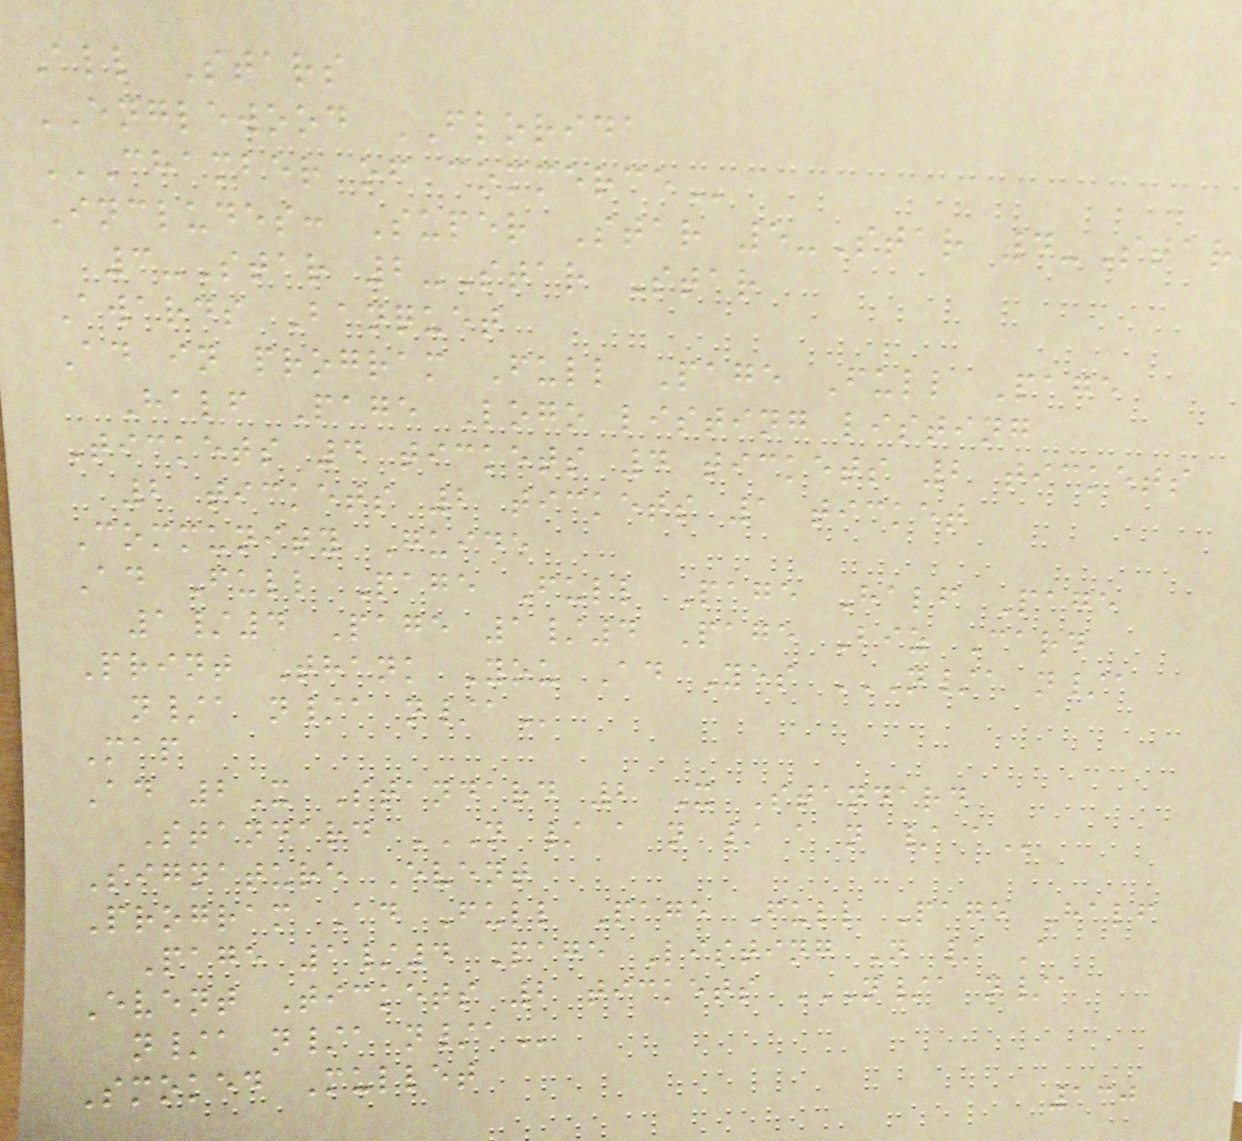All Stars
ENGLEWOOD FLORIDA
CHAMBER OF COMMERCE
Includes: Super Star 5-Star 4-Star
3-Star 2-Star Star
Awards Banquet
Ad in program Full Page Full Page
Half Page Logo listing listing
Tickets 4 tickets 4 tickets 2 tickets
2 tickets 2 tickets 1 ticket
Community Guide
Ad Full Page Full Page Half Page
1/4 Page 1/4 Page Biz Card
Print Thank You Ad Yes N/A N/A
N/A N/A N/A
Map
Ad 2X Standard 2 X Standard
Standard N / A N / A N / A
Signature Event
Program Ad Full Page Full Page Half
Page 1/4 Page Listing N / A
Event Tickets 2 tickets N/A N/A
N/A N/A N/A
Smoked Mullet
130
